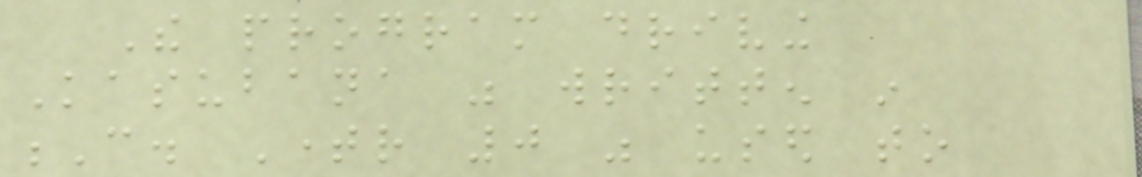The program driving
Kasubana was written in
C. Timer 0 was used to
